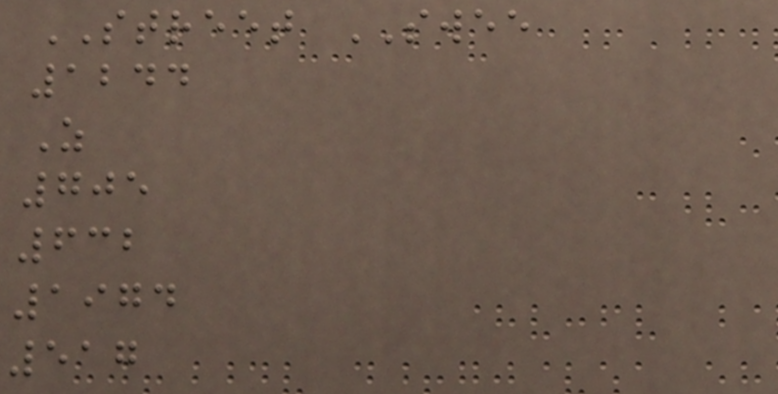STREET SWEE
1244
Z
705
632
1974
517
